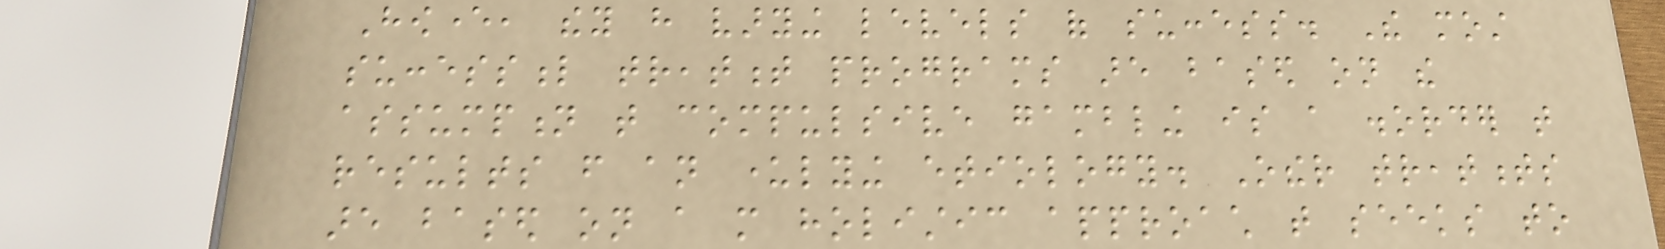However, they have varying levels of success. The most
successful treatment programs are based on the
assumption that compulsive gambling is a disorder that
results from an underlying etiology. Other treatments
are based on a more holistic approach that seeks to
